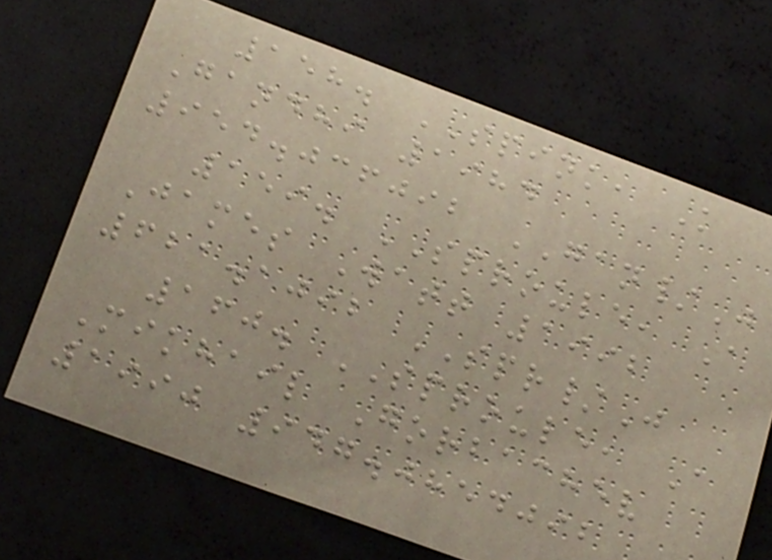158. SPINK, K
Gandhi 1984
954.036092 GAN/J
159. SPROULE, A
James Watt 1992
621.1092 SPR/J
160. SPROULE, A
Mikhail Gorbachev
1990 947.0854092
